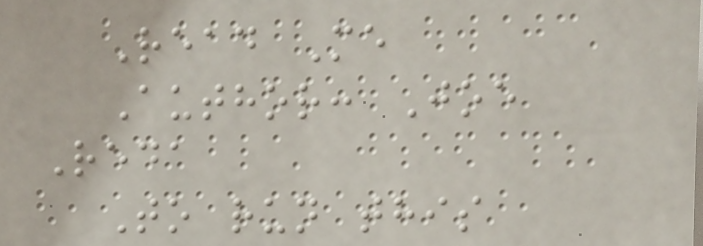Read Me
Author: Joe
Reda
To run this
